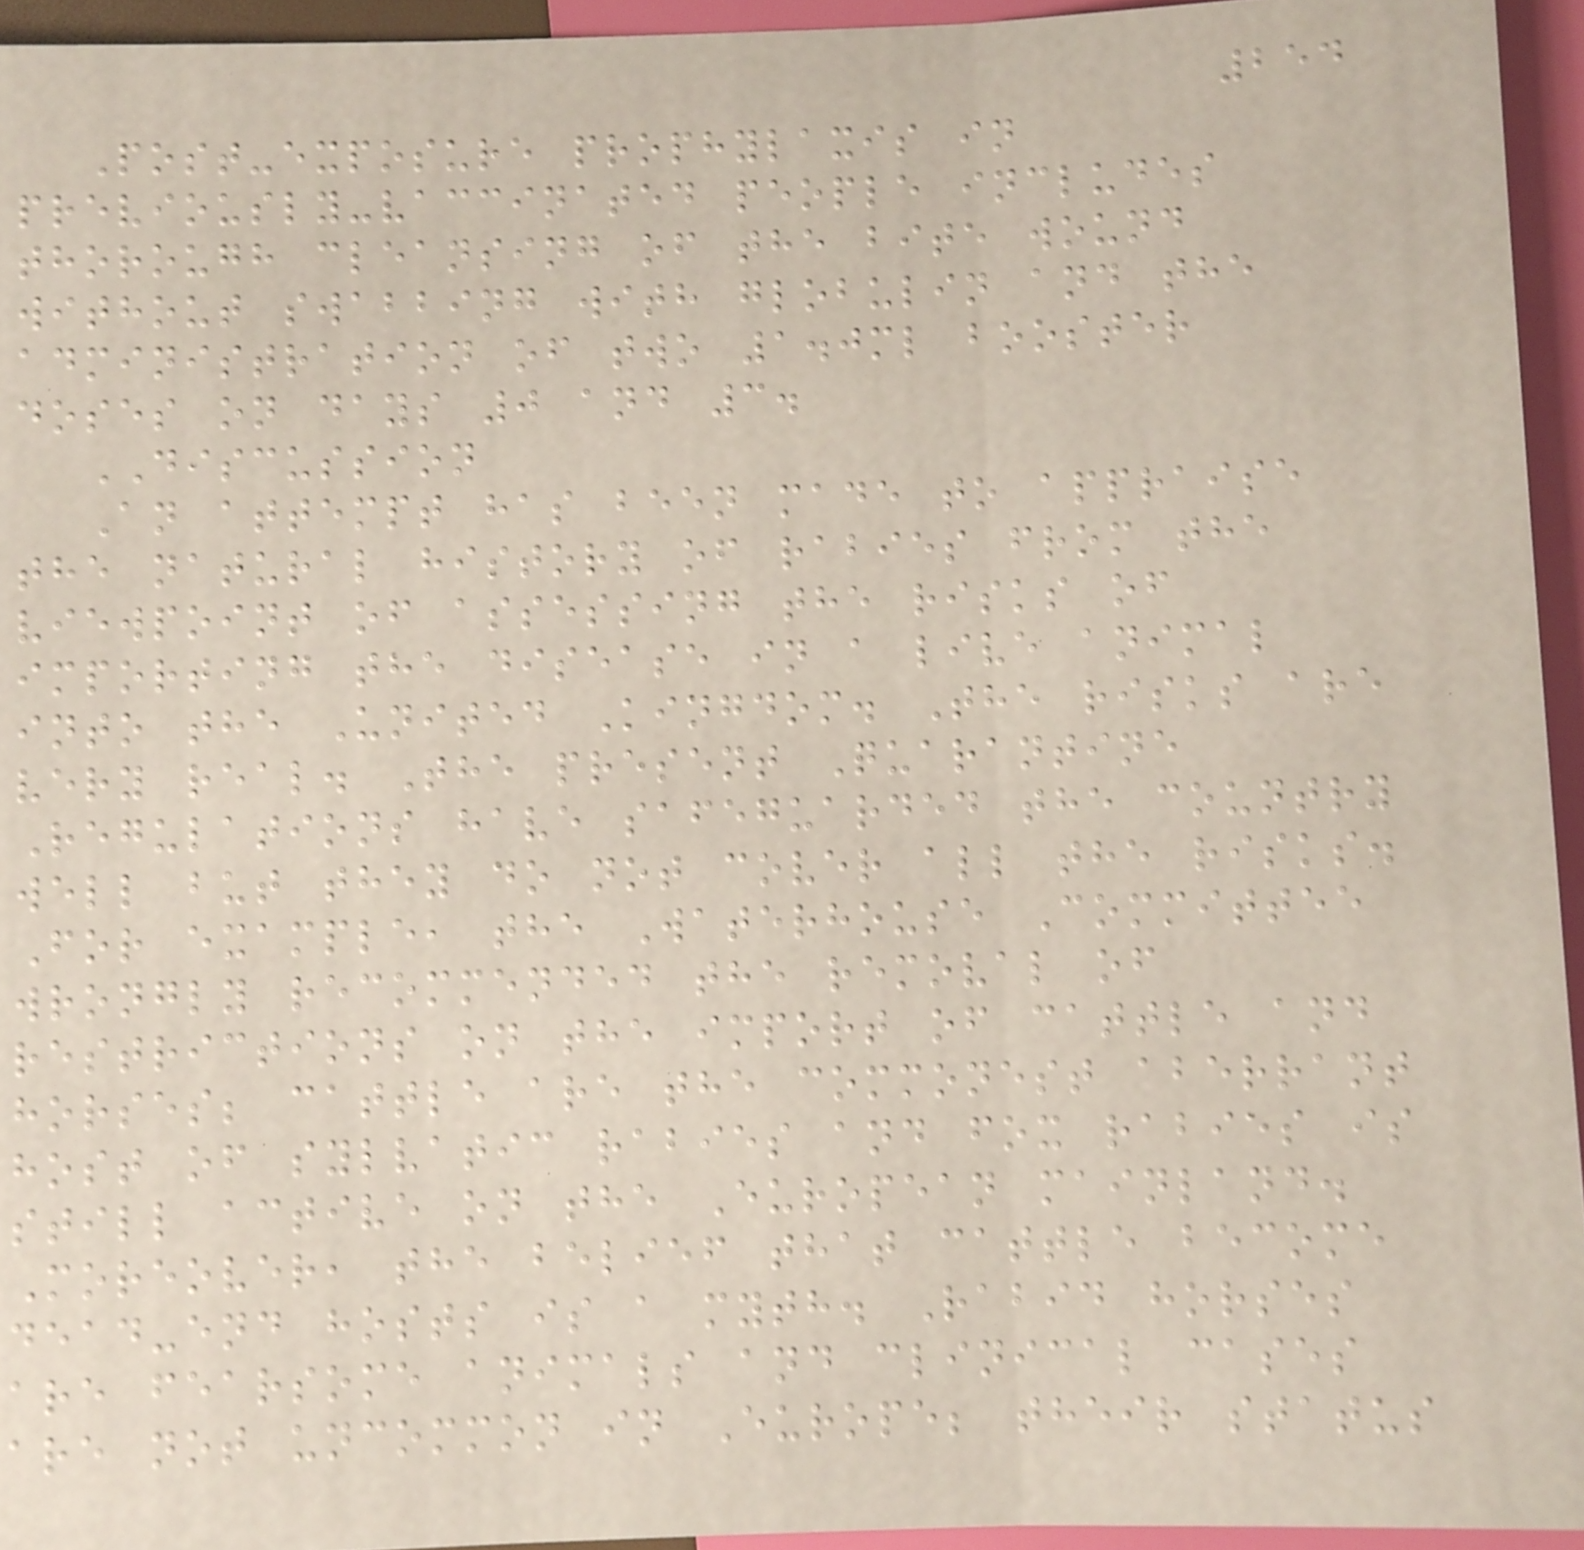254
Post-exposure prophylaxis in
previously-vaccinated people includes
thorough cleansing of the bite wound
without swabbing with globulin and the
administration of two 1.0ml booster
doses on days 0 and 3.
DISCUSSION
An attempt has been made to appraise
the natural history of rabies from the
viewpoint of assessing the risks of
importing the disease in a live animal
into the United Kingdom. The risks are
very real. The present Quarantine
Regulations have safeguarded the country
well but they do not cover all the risks.
For example, the Waterhouse Committee
wrongly recommended the removal of
restrictions on the import of cattle and
horses; cattle are the commonest aberrant
host of sylvatic rabies and fox rabies is
still active on the European mainland.
Moreover, the belief that cattle become
dead-end hosts is a myth. Rabid horses
are fearsome animals and clinical cases
are not uncommon in Europe; their status
